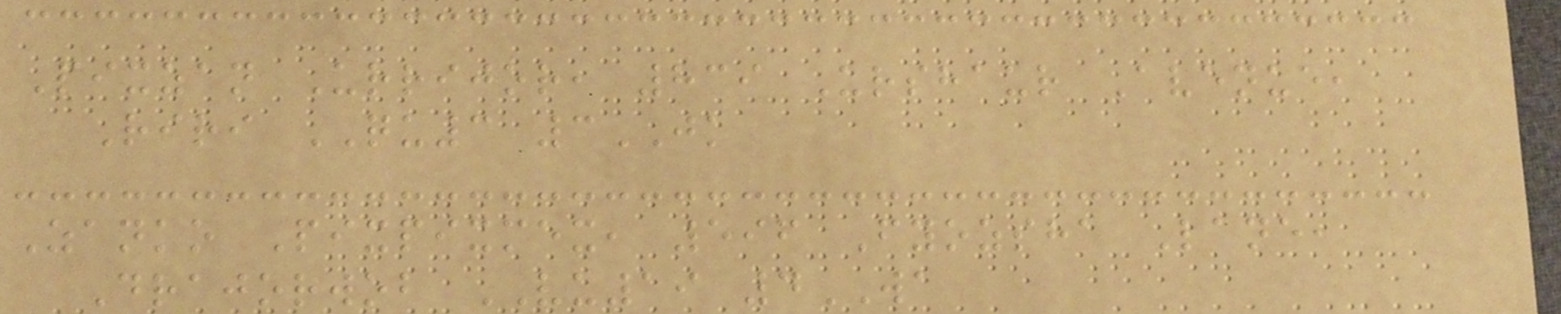Pixzan Urrijor, 839 Urshaur Avenue,
Riri QU3 3JK
Zanko Pixpixmex, 596 Fyozsha Lane,
Drajorwob VU19 4WA
